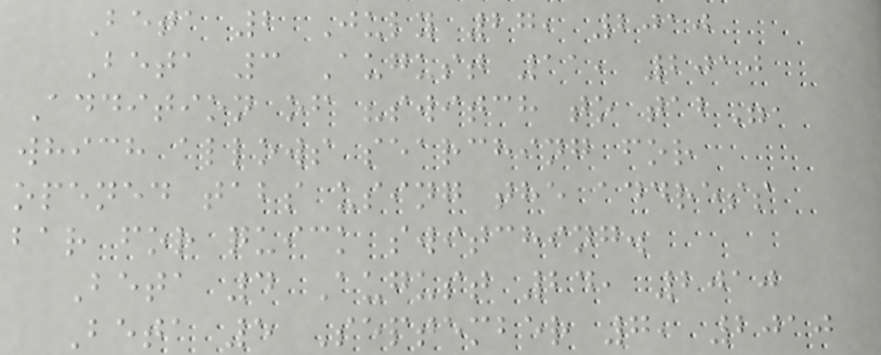Beta 2 July 27, 2010
Beta 3 August 11, 2010
Addition of "switch to tab",
which allows searching for
opened tabs using the address
bar for quick switching.
Beta 4 August 24, 2010
Beta 5 September 7, 2010
